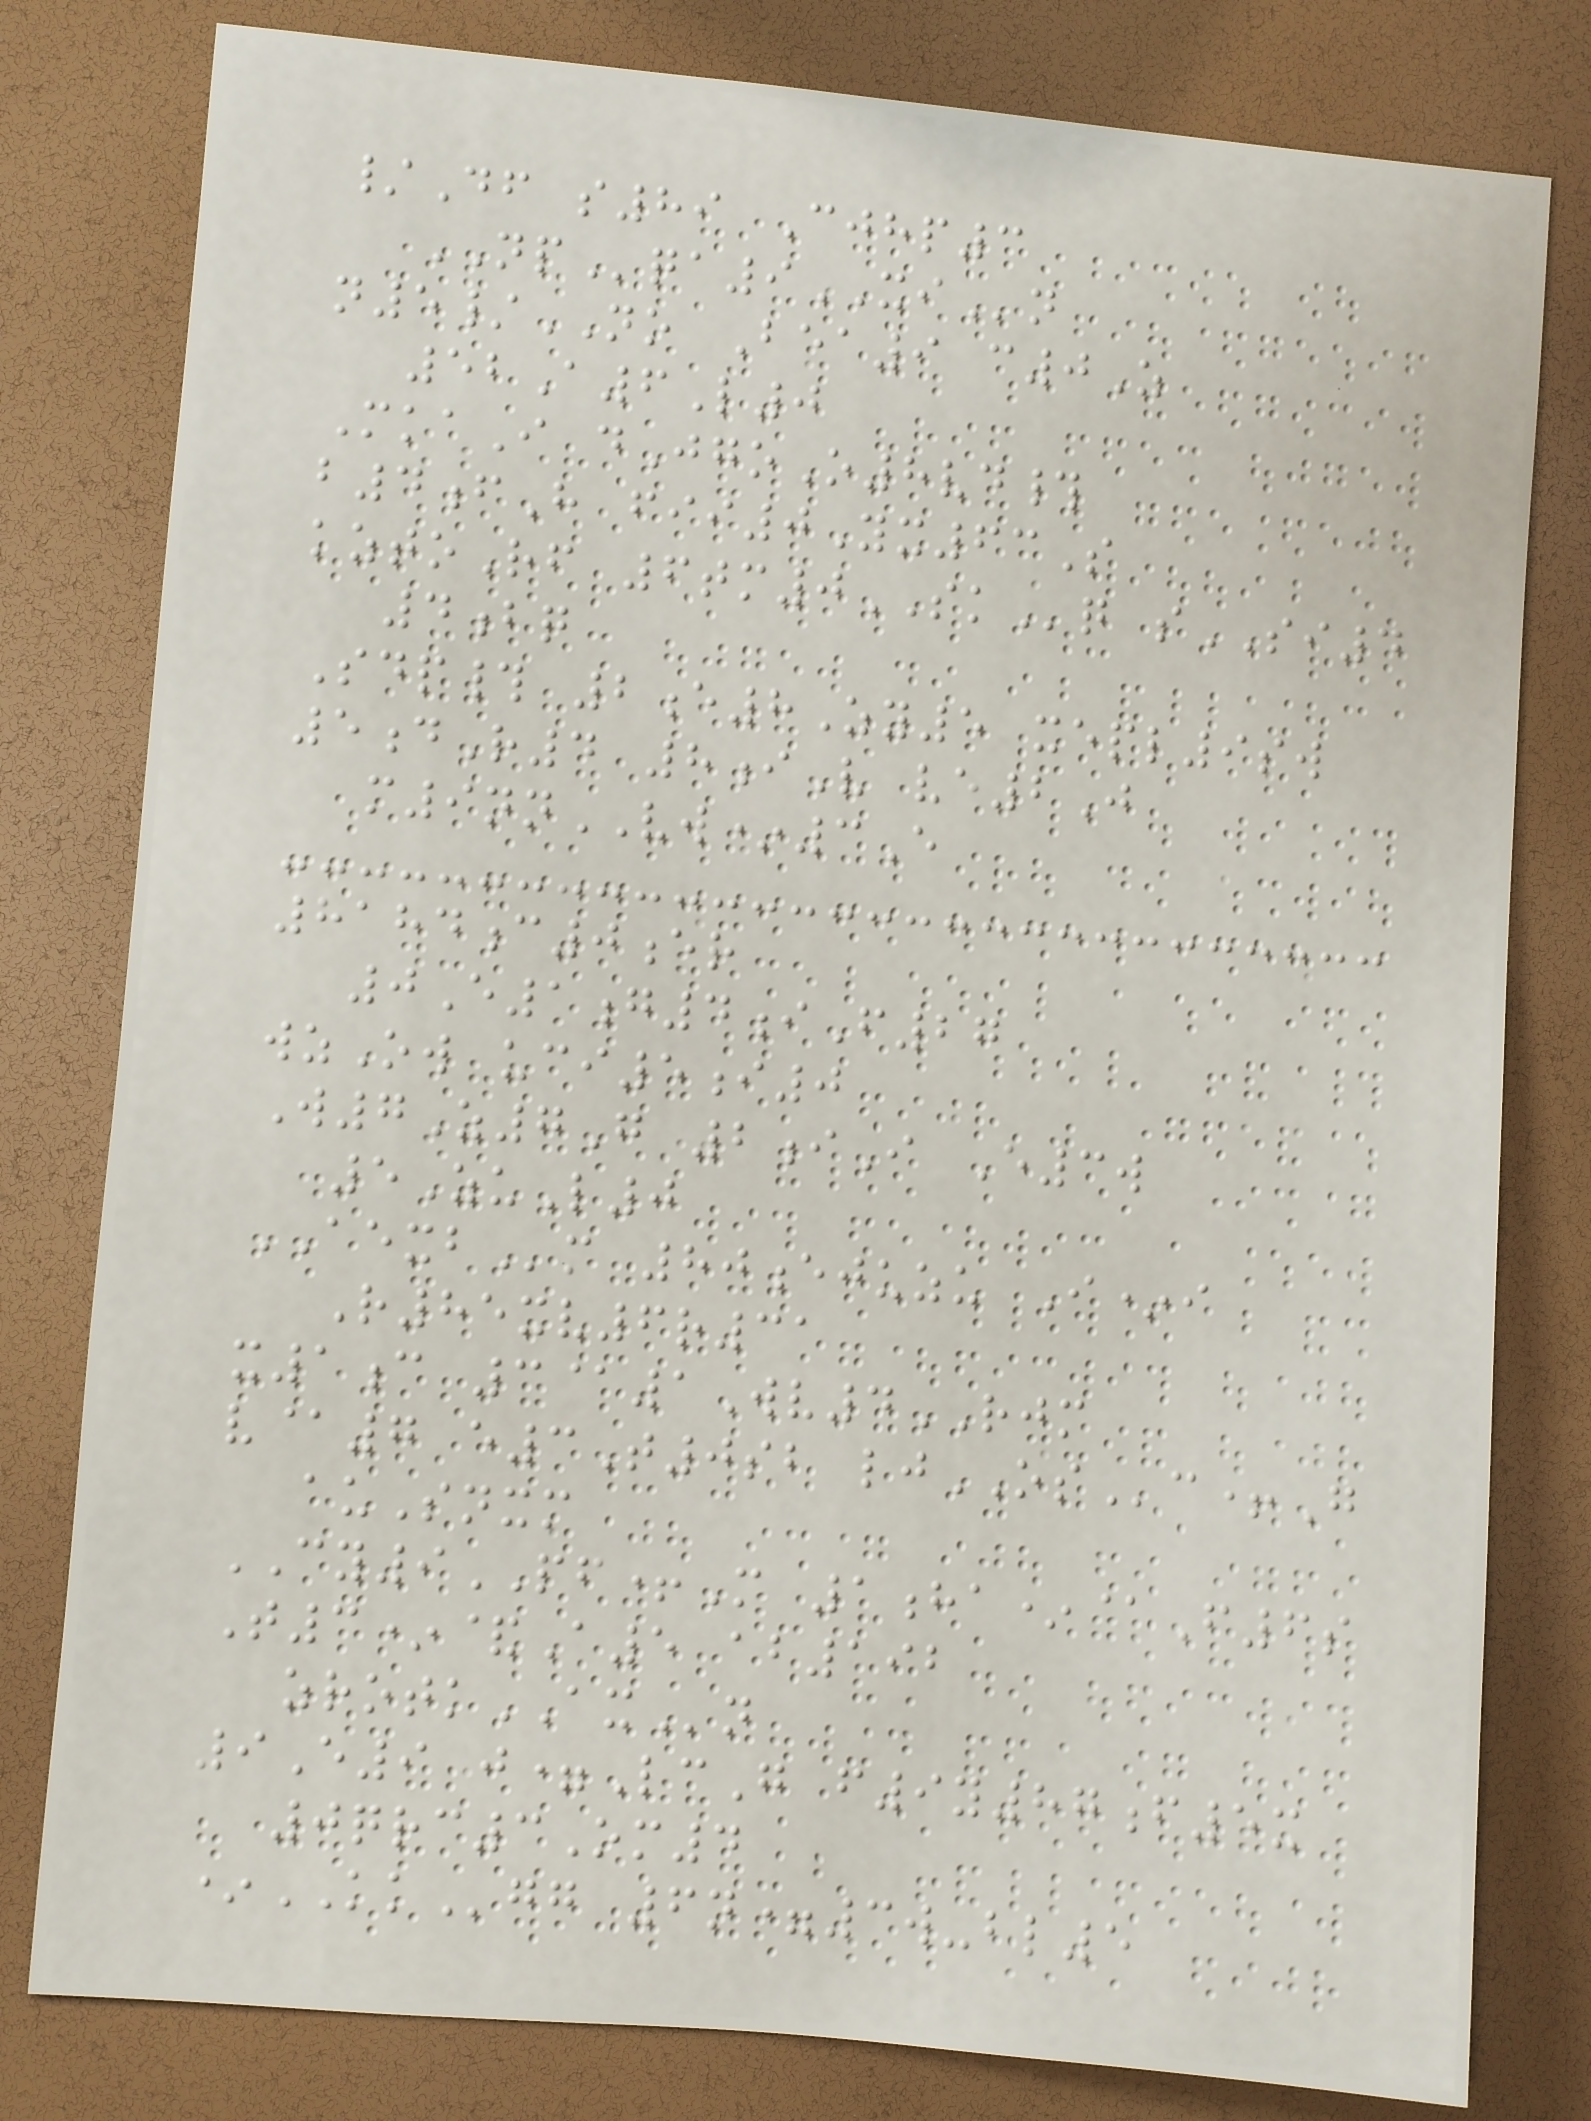/Df s89 Cjhp3
NPqa9XIn
n5/NO Bea9 c0Z
52A6L0
MkaI dJgoO8vd#
b4fH fii0Yx63S
kztoRf 6tm0SKq sSI4
4bq
Sdp# 2e8Zy5 xepl9sw
5dR4 8iV ve2J
m9nnVW*3E
8184c0er
0E1g4iF27
wzOw uci5i0
W7Z7G 2iI E3w
5ZuL0
AEXBm 80ejuzu I*i
R85xv6r31
x1c 3@1Wv4RJM
v@7 e3T0sb ljOSc+G
auSnxm
CY9PF+M 1ha*@F6s
T3*&A5 ab192
zrotkAXn
9E9 j=LcG f9y87f5x
0qrc3Om4
*KKgg 6n=3w-bl5
